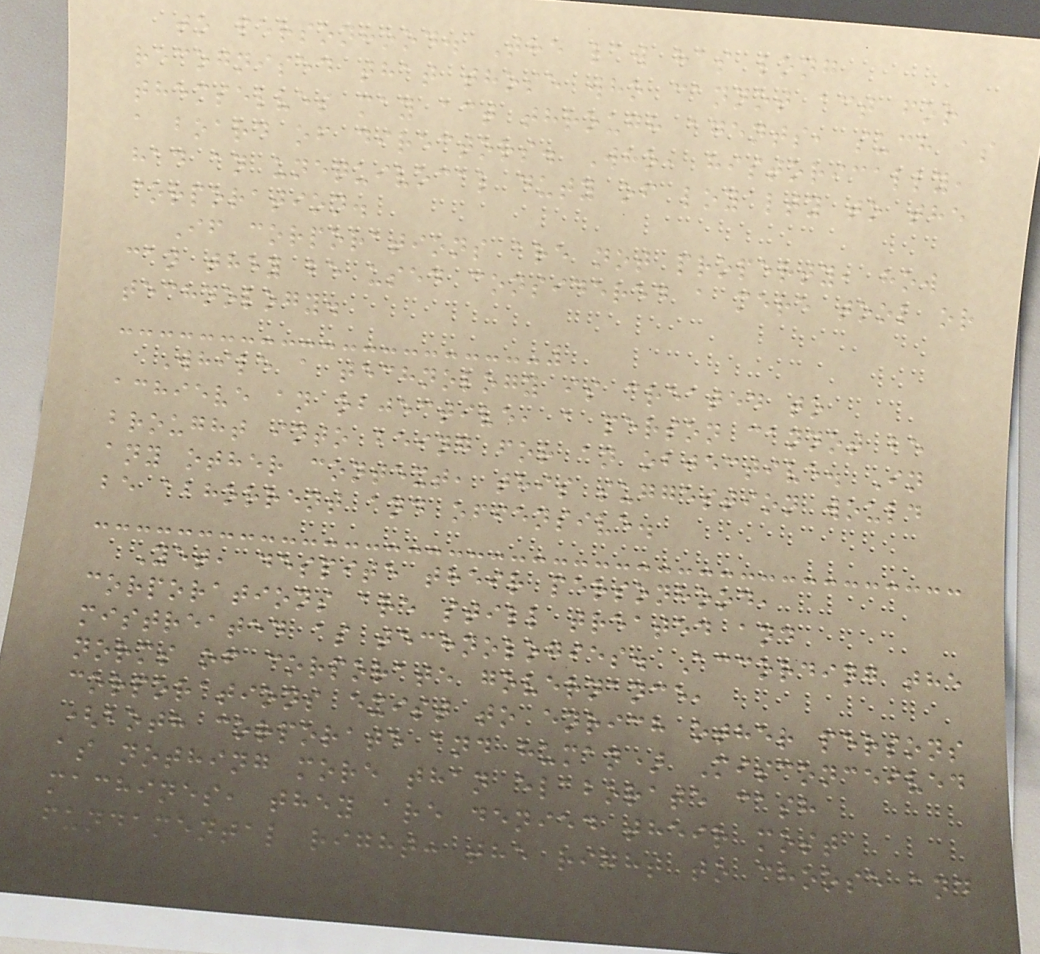to personhood. The law has long
recognised that those who cannot act for
themselves may act through agents, such as
a board of directors. Who, historically,
had an unequivocal duty of loyalty to the
corporation.
If corporations are not property, how
can they be used considered a mere tool or
technology.
While a technology is created to
achieve an objective, a person cannot be
brought into being for an objective. In
any other context, this suggestion would
be abhorrent and offensive.
Yet, despite their personhood,
corporations are still treated and
mistreated as technologies. According the
norms of corporate governance,
corporations exist to enrich other persons
(both corporate and human) Misconceived
as nothing more than elaborate cash
machines, they are denied their most
fundamental right: the right to choose and
